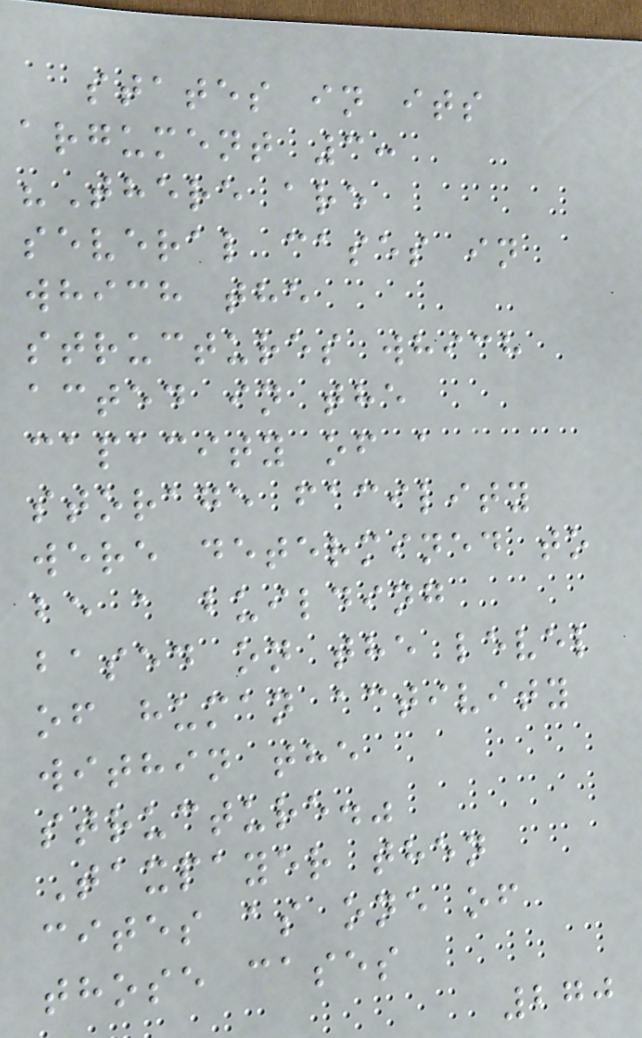states in its
argument 3:
"There are
several cases in
which the
structures which
acted in the
capacity of a
storage facility
were determined to
be a building
based on the level
of human activity
within the
structure."
Taxpayer then
cites as one of
those cases
270
